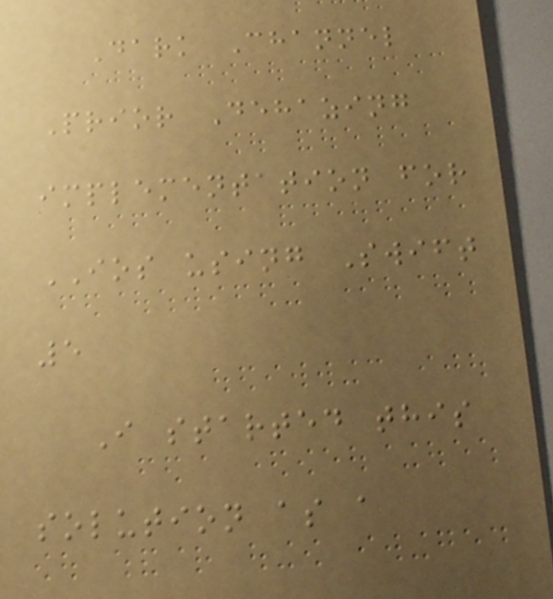Dark Channel
Prior Dehazing
implementation for
IOS using Swift
5
I started this
solution as a
